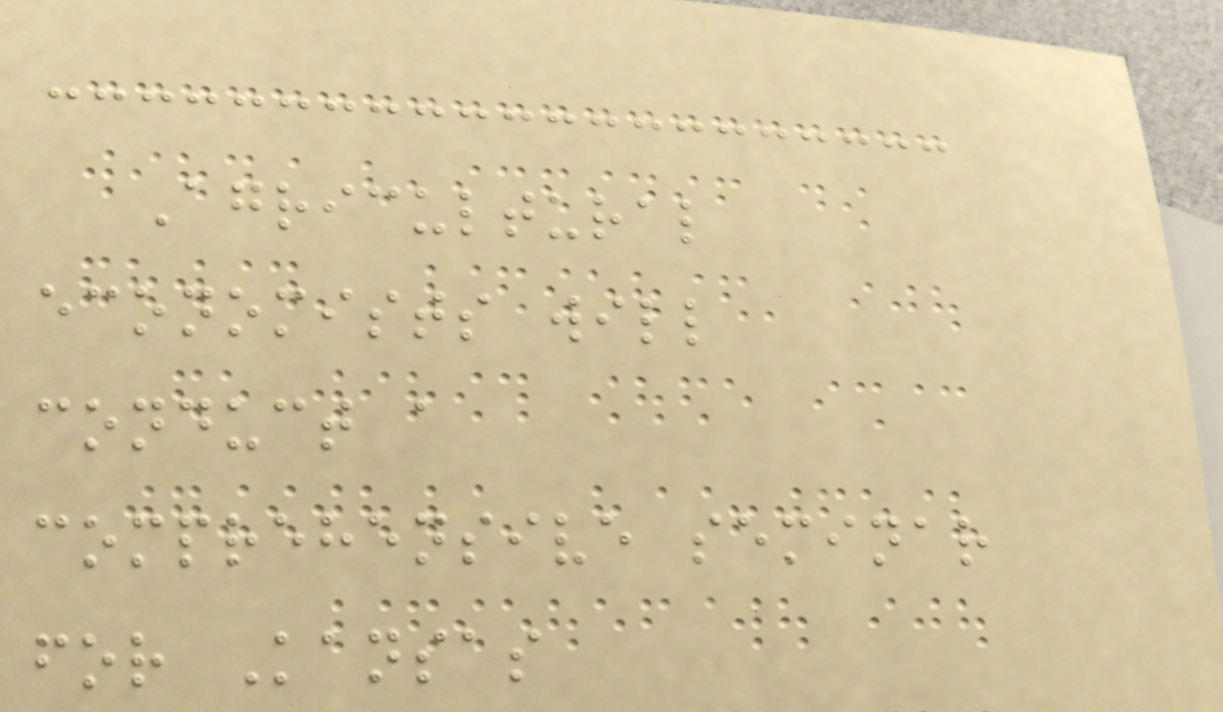Agricultural
economists will
conduct a
comprehensive seminar
for Kansas
